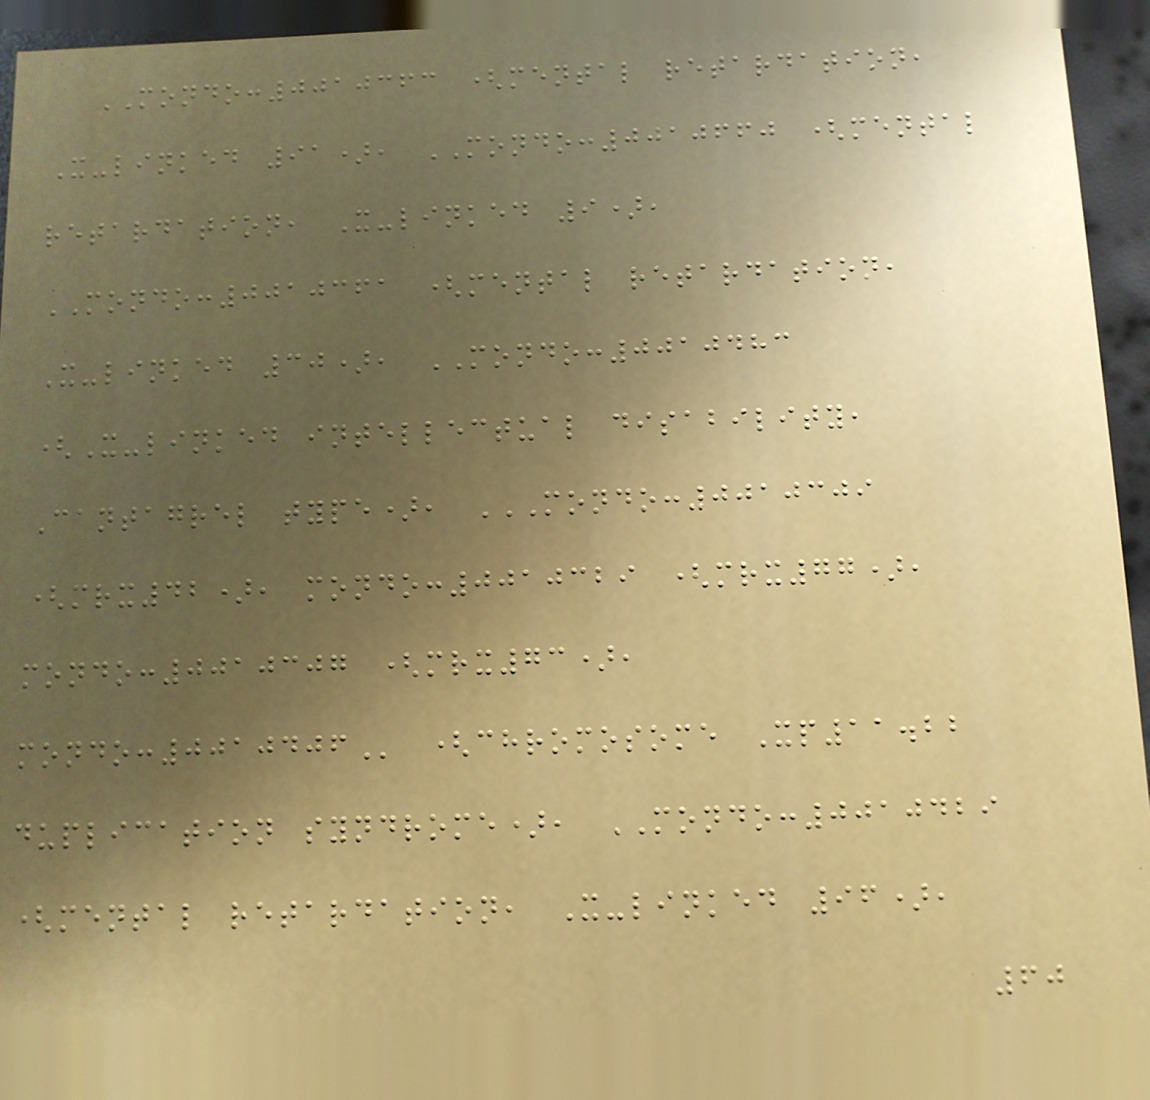MONDO:0010363 (mental retardation,
X-linked 91), MONDO:0010660 (mental
retardation, X-linked 9),
MONDO:0010361 (mental retardation,
X-linked 30), MONDO:0010483
(X-linked intellectual disability,
Cantagrel type), MONDO:0010309
(MRX42), MONDO:0010329 (MRX77),
MONDO:0010307 (MRX73),
MONDO:0010406 (chromosome Xp11.22
duplication syndrome), MONDO:0010429
(mental retardation, X-linked 96),
60
